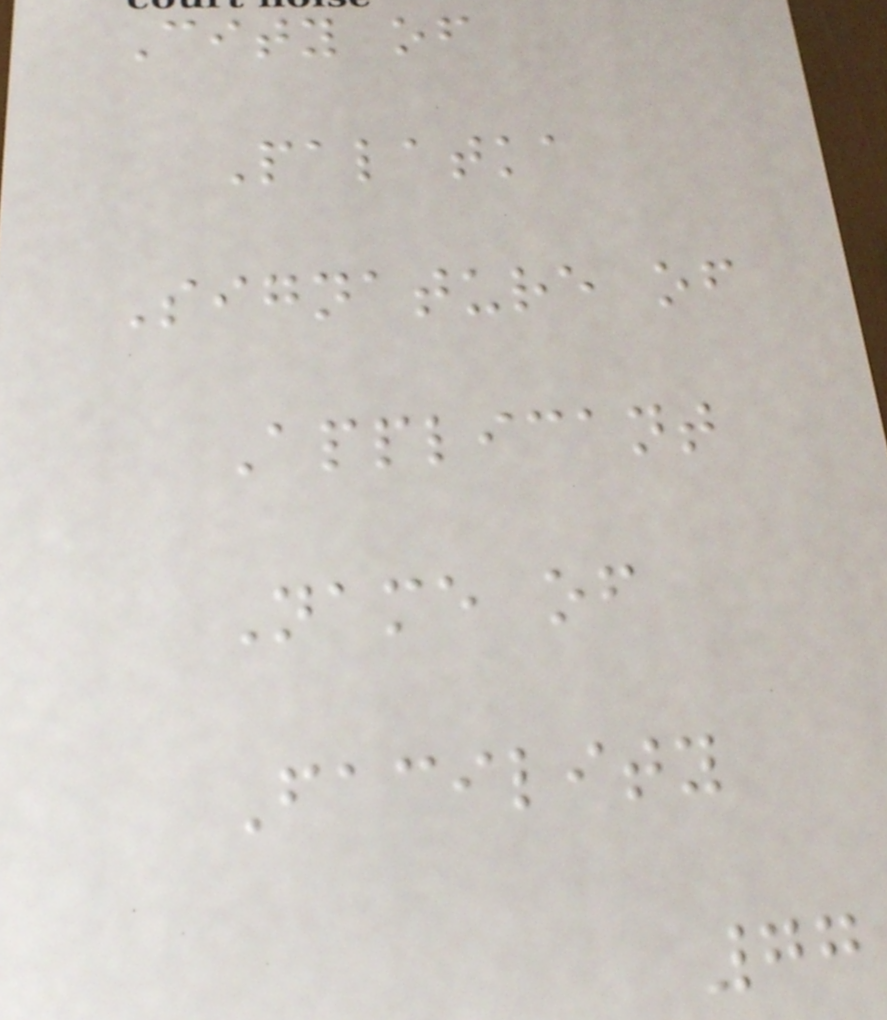City of
Palatka
Signature of
Applicant
Name of
Facility
77
